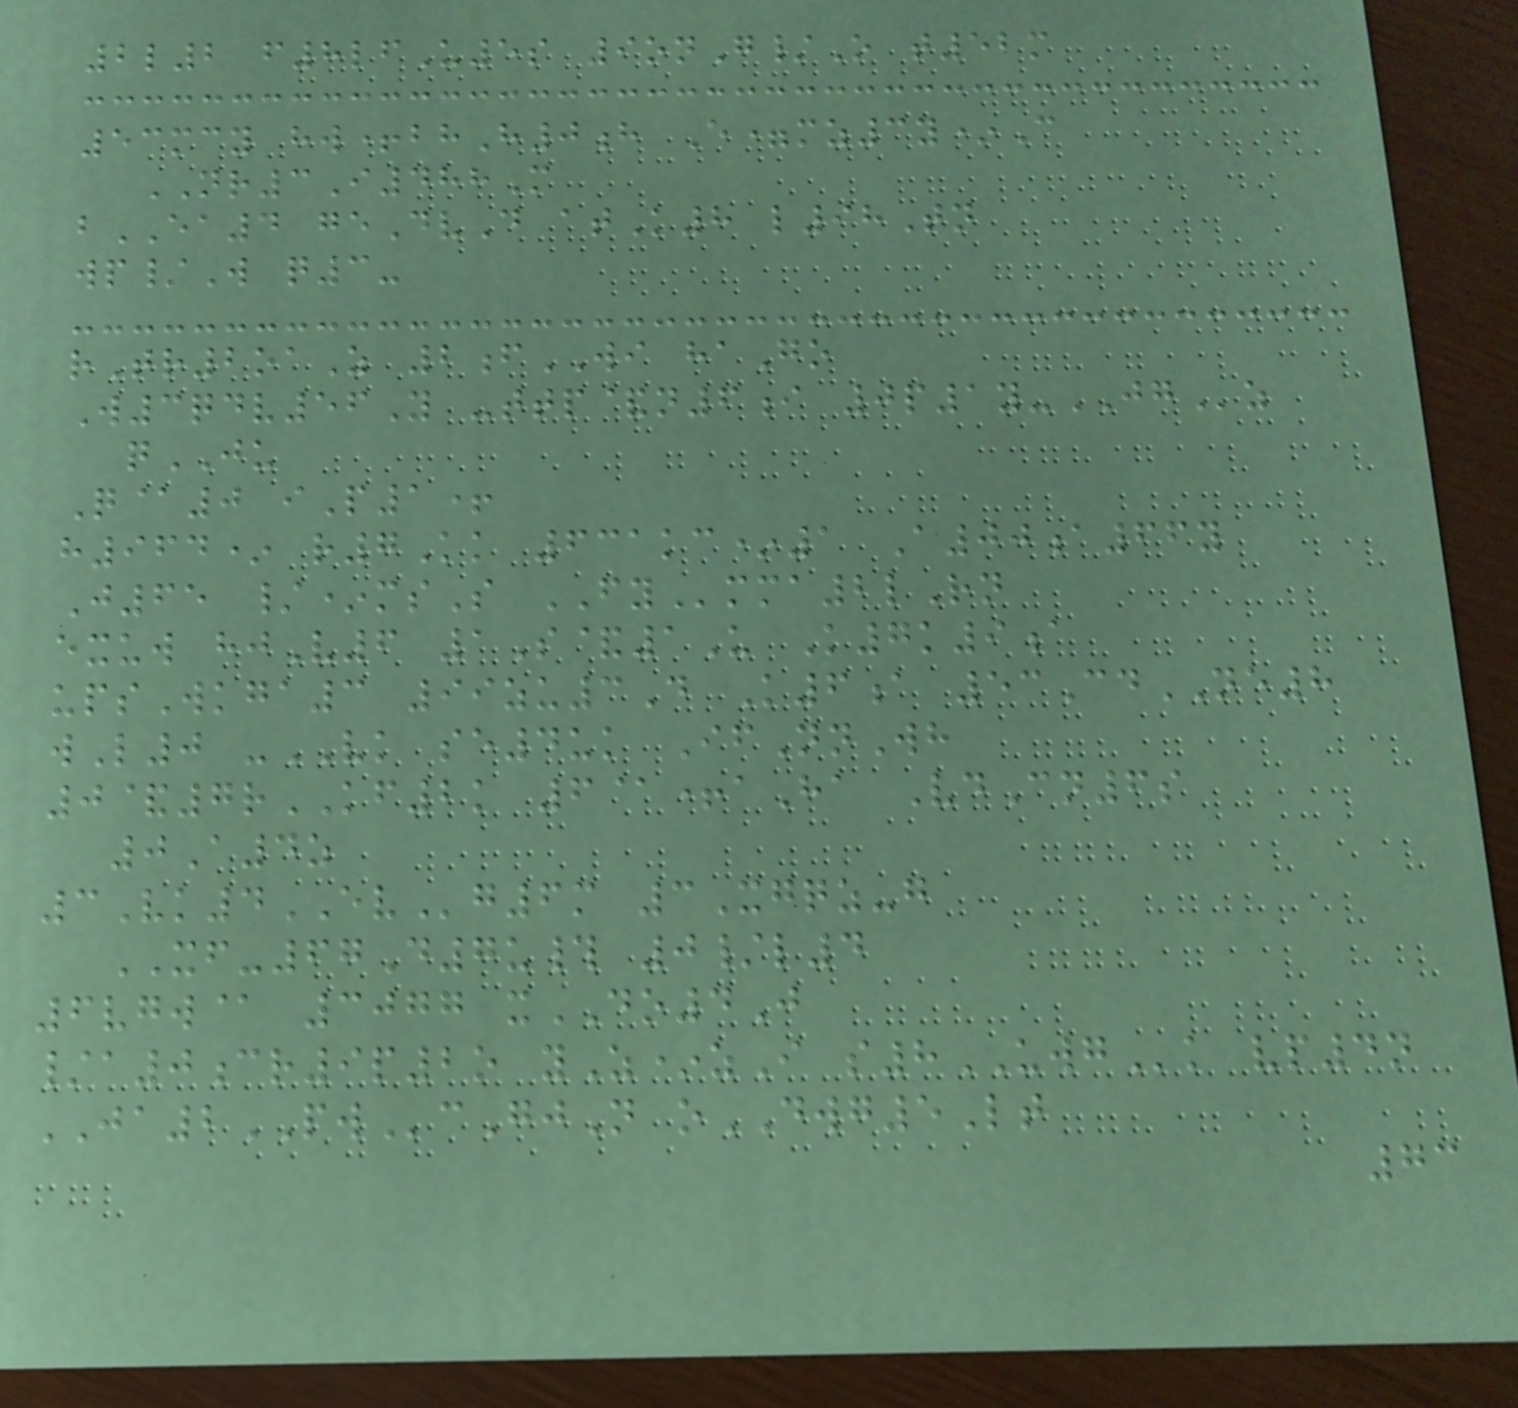2l2 f8lfU5s 9onG/O t52m
53mcy hw+bhH0h E=mz3y*C
NR3I488M
bEA4 geDvD atK8 l98Tn
wp/W q3-
rTr2oaZ 2fWI haGo
W3qdv56Y -ttp&n6i 0p1y-JGz
qJU
Q@0 iP1+
h964* r7Kk 631kc*1 A00a66y
J65 /*msS FYmma2lRn
exuw hjV6 1S&1U K7k9a
upsWkga3 99zu3D K6a 53CdNE8
wL0 -VK se4uk IfNnWh
0&7rKF2k 6@+aHa VdCn6s
0A4z
3Vk4EVg6m 3Xgqz-g
XF-67D7u# 0/l4
6vgw@ 3077 xDO4J
/a0cr9p2o yZ*zI s8UWGk vp4n
JA2PWcGjN oDWG5Lt
73
